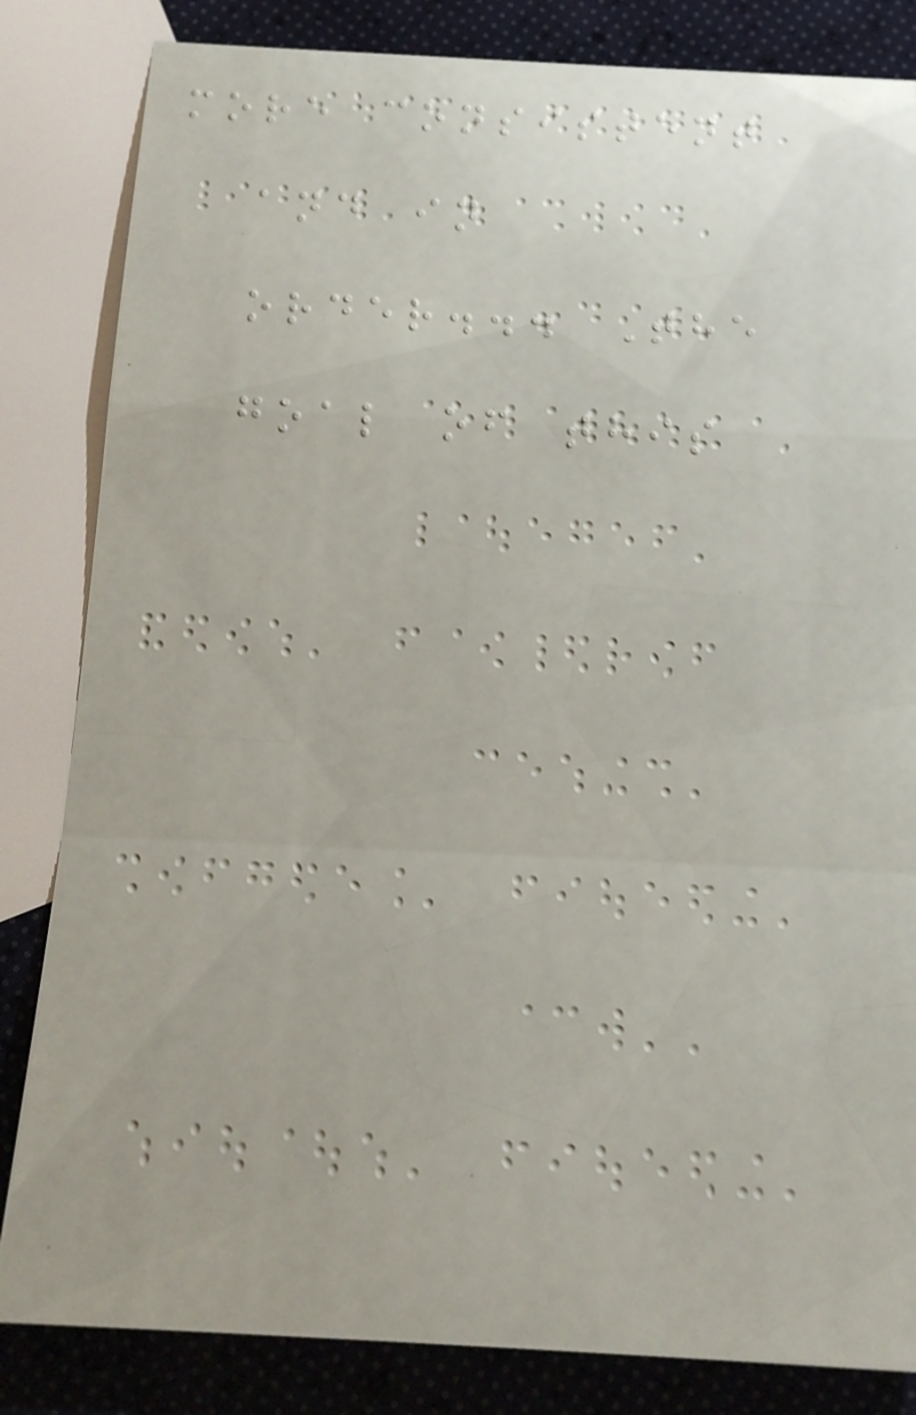more consistent
and in
order... The
goal of this
